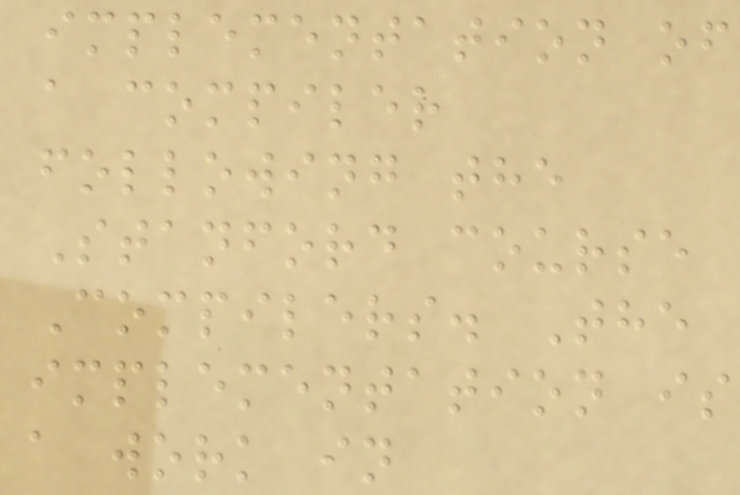implementation of
a compiler
following the
Stanford course
Compilers. The
implementation is
a work in
